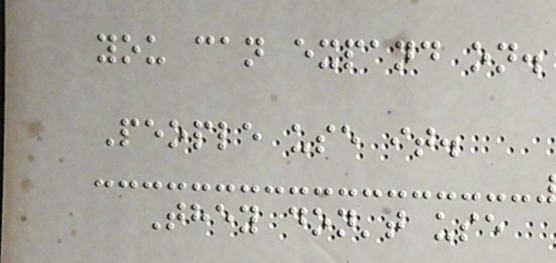you can expand on.
People use it.
They don't use
